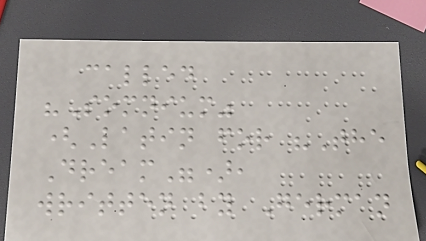called
"Somnium"
(Latin for "The
Dream"),
written by German
